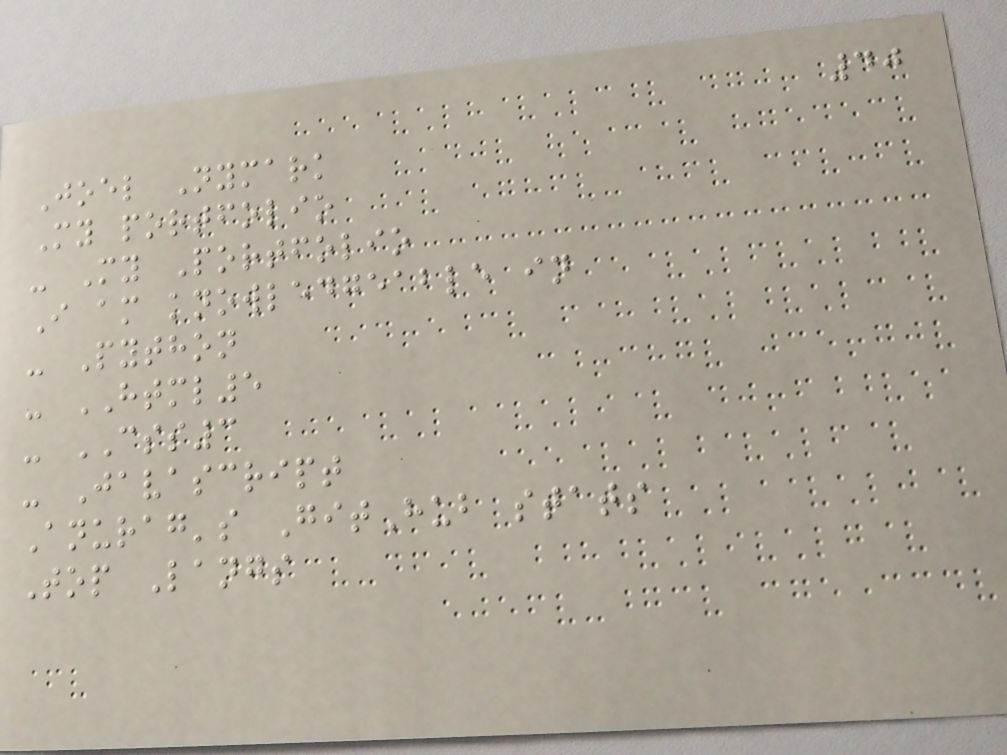40
Joel Nymark
My portfolio
- My Portfolio
I am knowledgeable in
- Python
- HTML5
- CSS3
- Javascript
Anurag's GitHub stats
Top Langs
